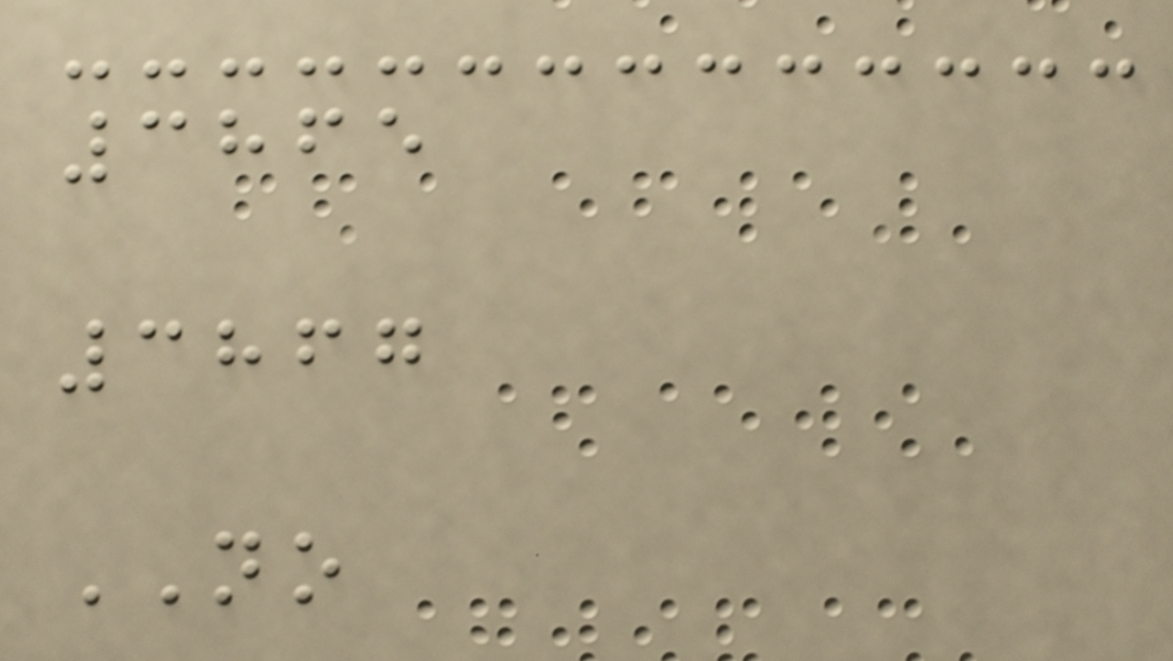3865
3867
NO
